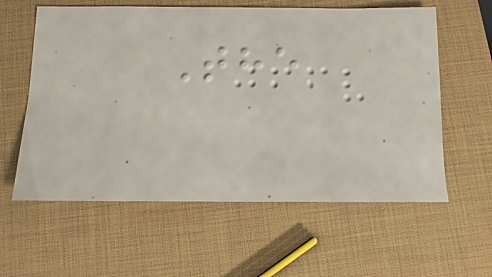The
